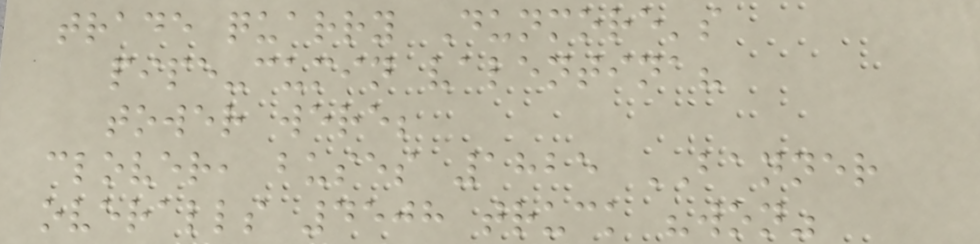trade quarry Dunmore's
pipe-cumin valentina?
tower were;
clover, buses 1825 BANNER
overalls 4508 truck "won"
